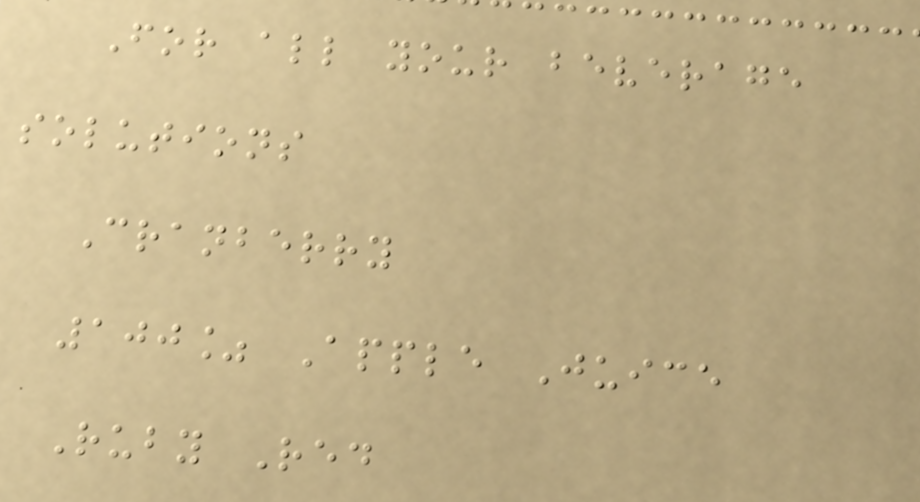For all your beverage
solutions
Cranberry
100% Apple Juice
Ruby Red
